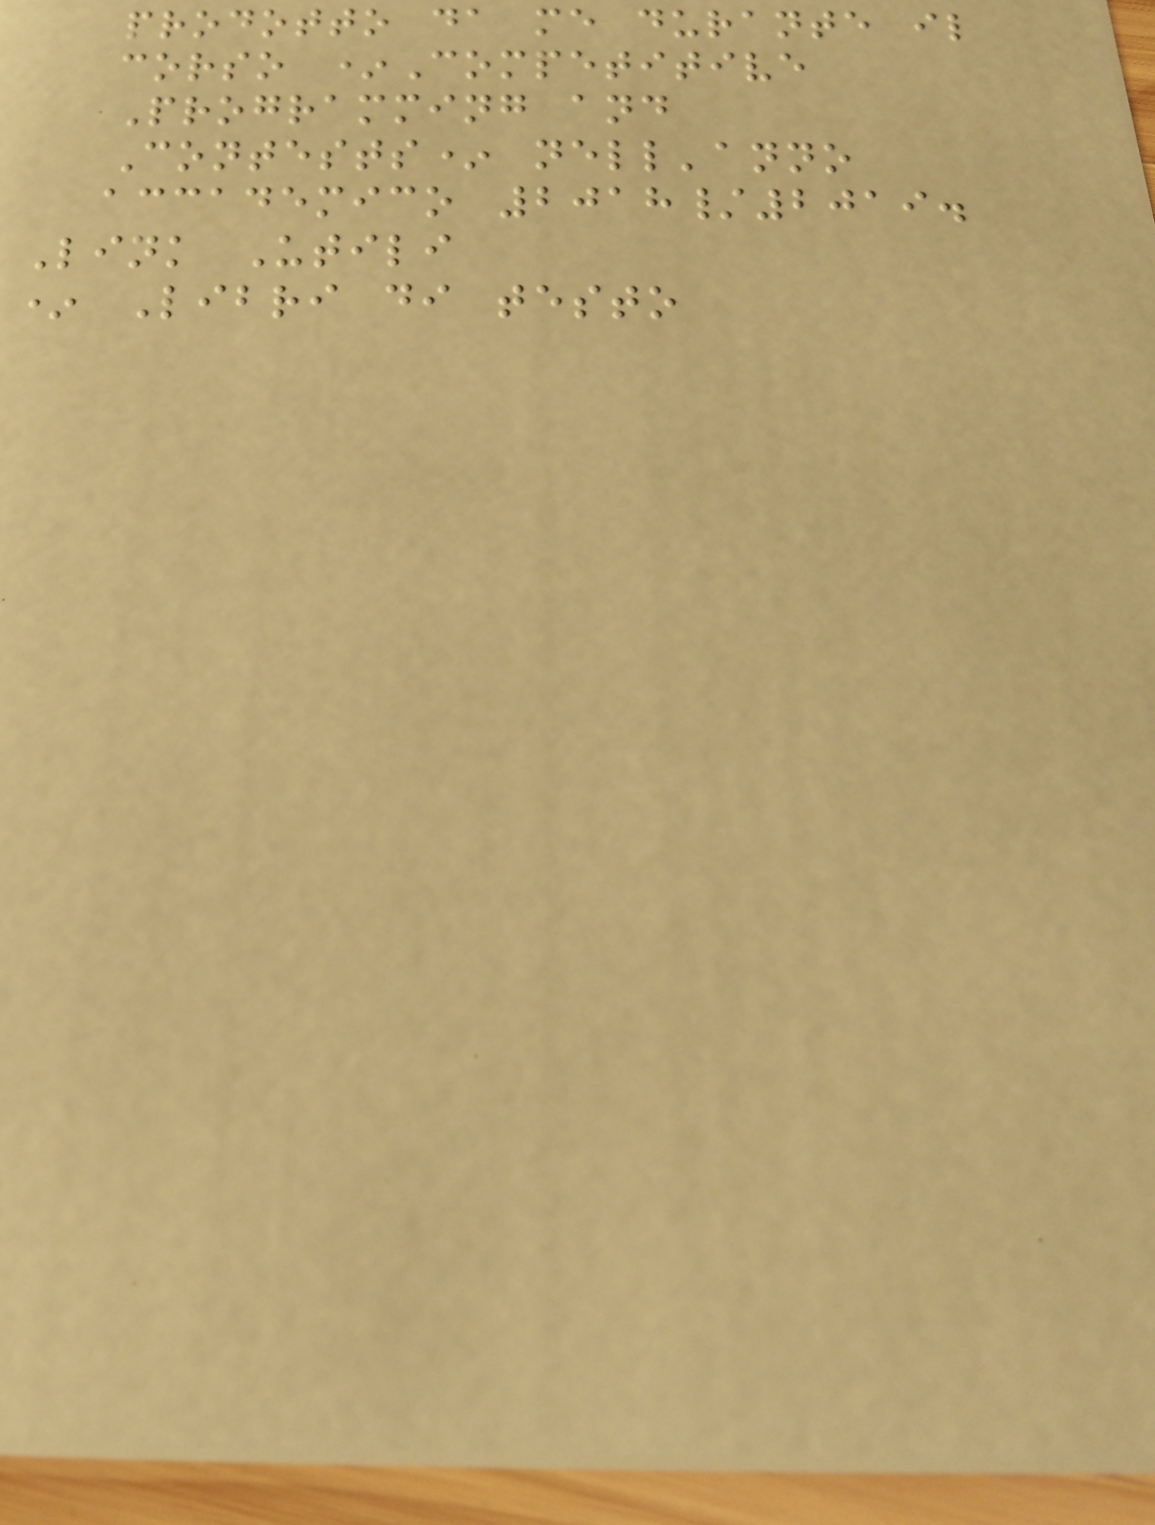prodotto da me durante il
corso *Competitive
Programming and
Contests* nell'anno
accademico 2018/2019.
Link Utili
* Libri di testo
